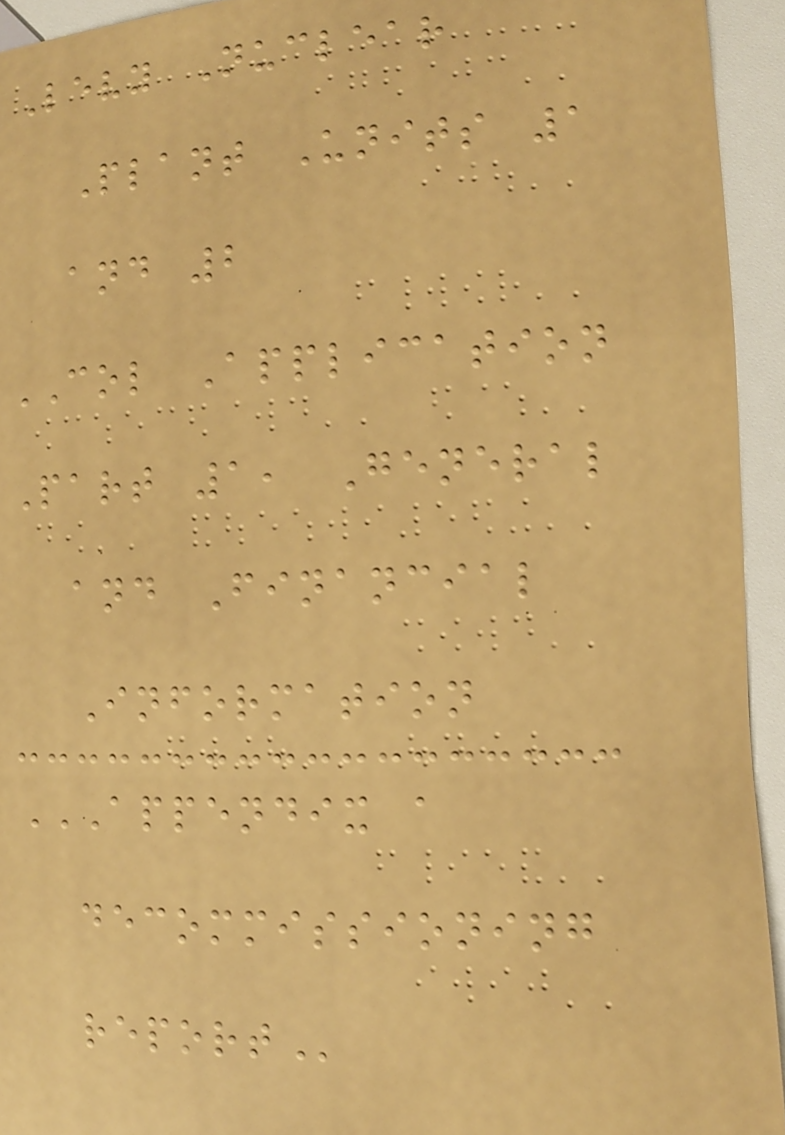Levy Nuclear
Plant Units 1
and 2
COL Application
Part 1, General
and Financial
Information
APPENDIX A
DECOMMISSIONING
REPORT
